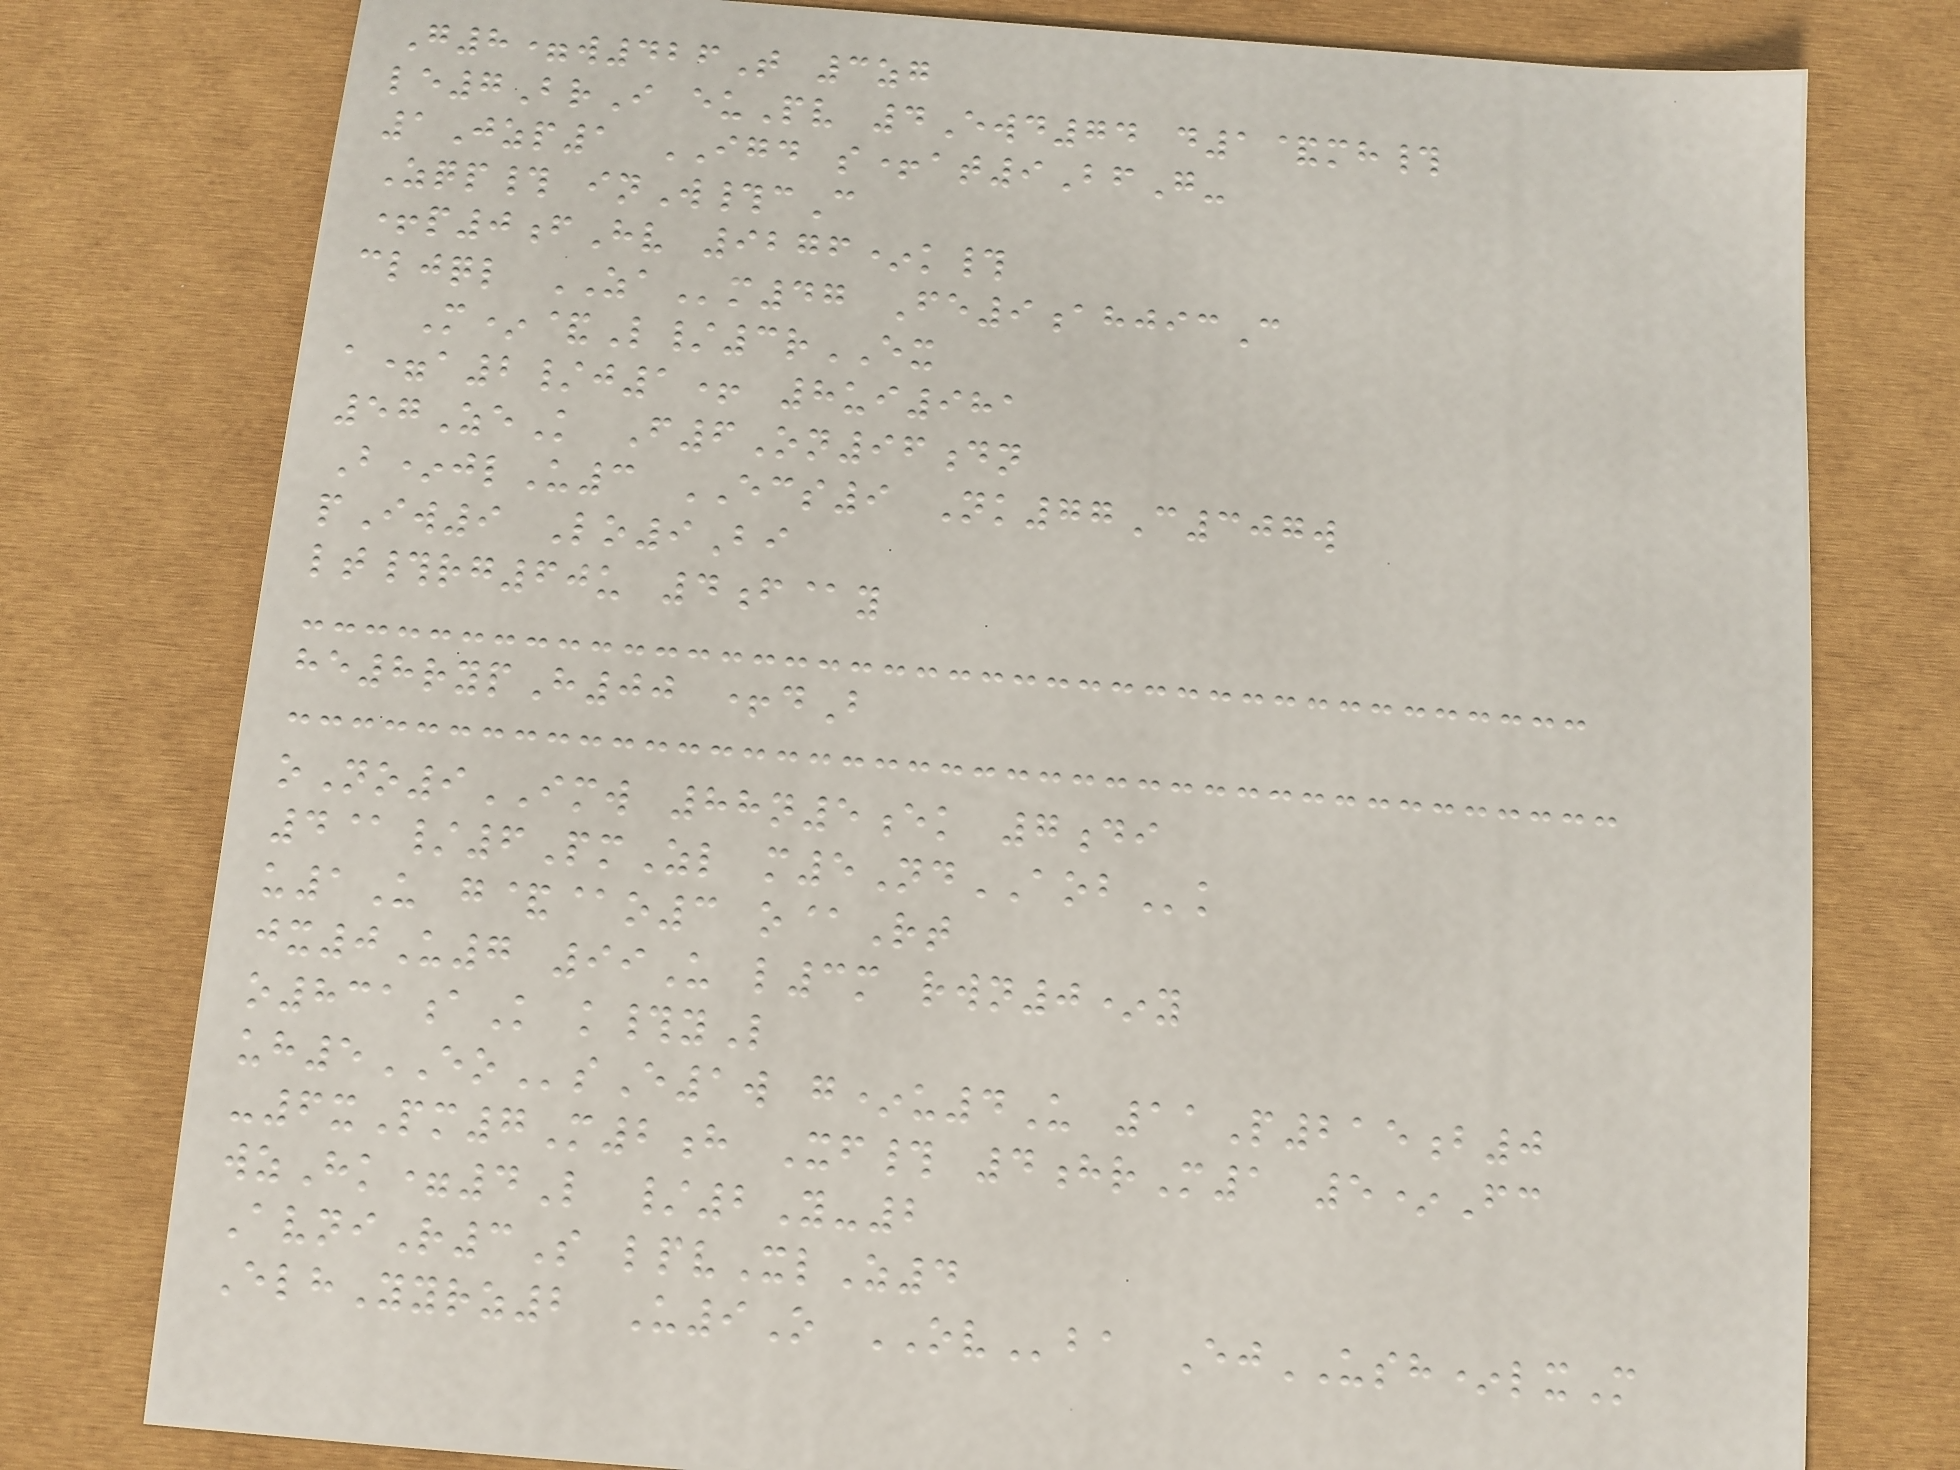G8=w426T 3zg
le7BrI euPv 4Ewd74 d1&mh#
1Jzp1 IGD s+at9BfG-
Zqp# inW#cC
+p0fHv 9276*k#
cljql ZAm47 Fe9ahjicC
M*&L/3rEX
a=a2/j1+ 8ui981
57ZeK F6On96dn
B*jlU3 ECS9 Nk77C307w
pIw9 Lo9Bi
lt#rg60u 4f@y
he8rypH00 +dB
oNo9IMW 88n5ek 7di
4@/6PmZl m5NdAOBk
u1U g&@o3 o@Rt
jx0U7 99U l3m rwn0*y
o831aK k#yL
uh5EOsE1w g*u4U 11P215b0
-6xPm7M2h Xf# 4hrM1 5*Fc
wzHk=4L /2Y-2
AvniR3S lpvXlZ4
ElhYyrz2 U9O OVba EjUSH*lxM
